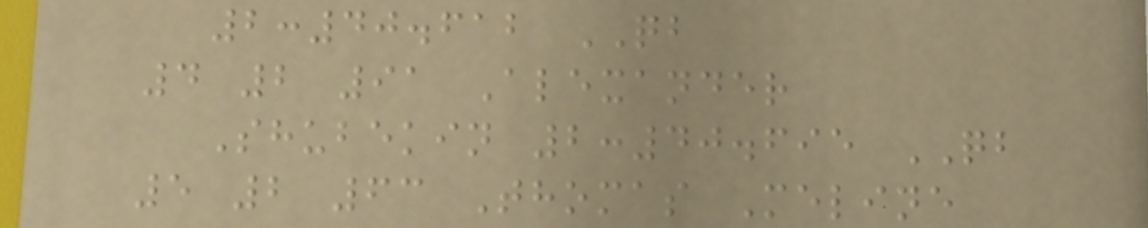2:40.612 QB
4 2 91 Alexander
Shubekin 2:40.695 QB
5 2 63 Thomas Meline
